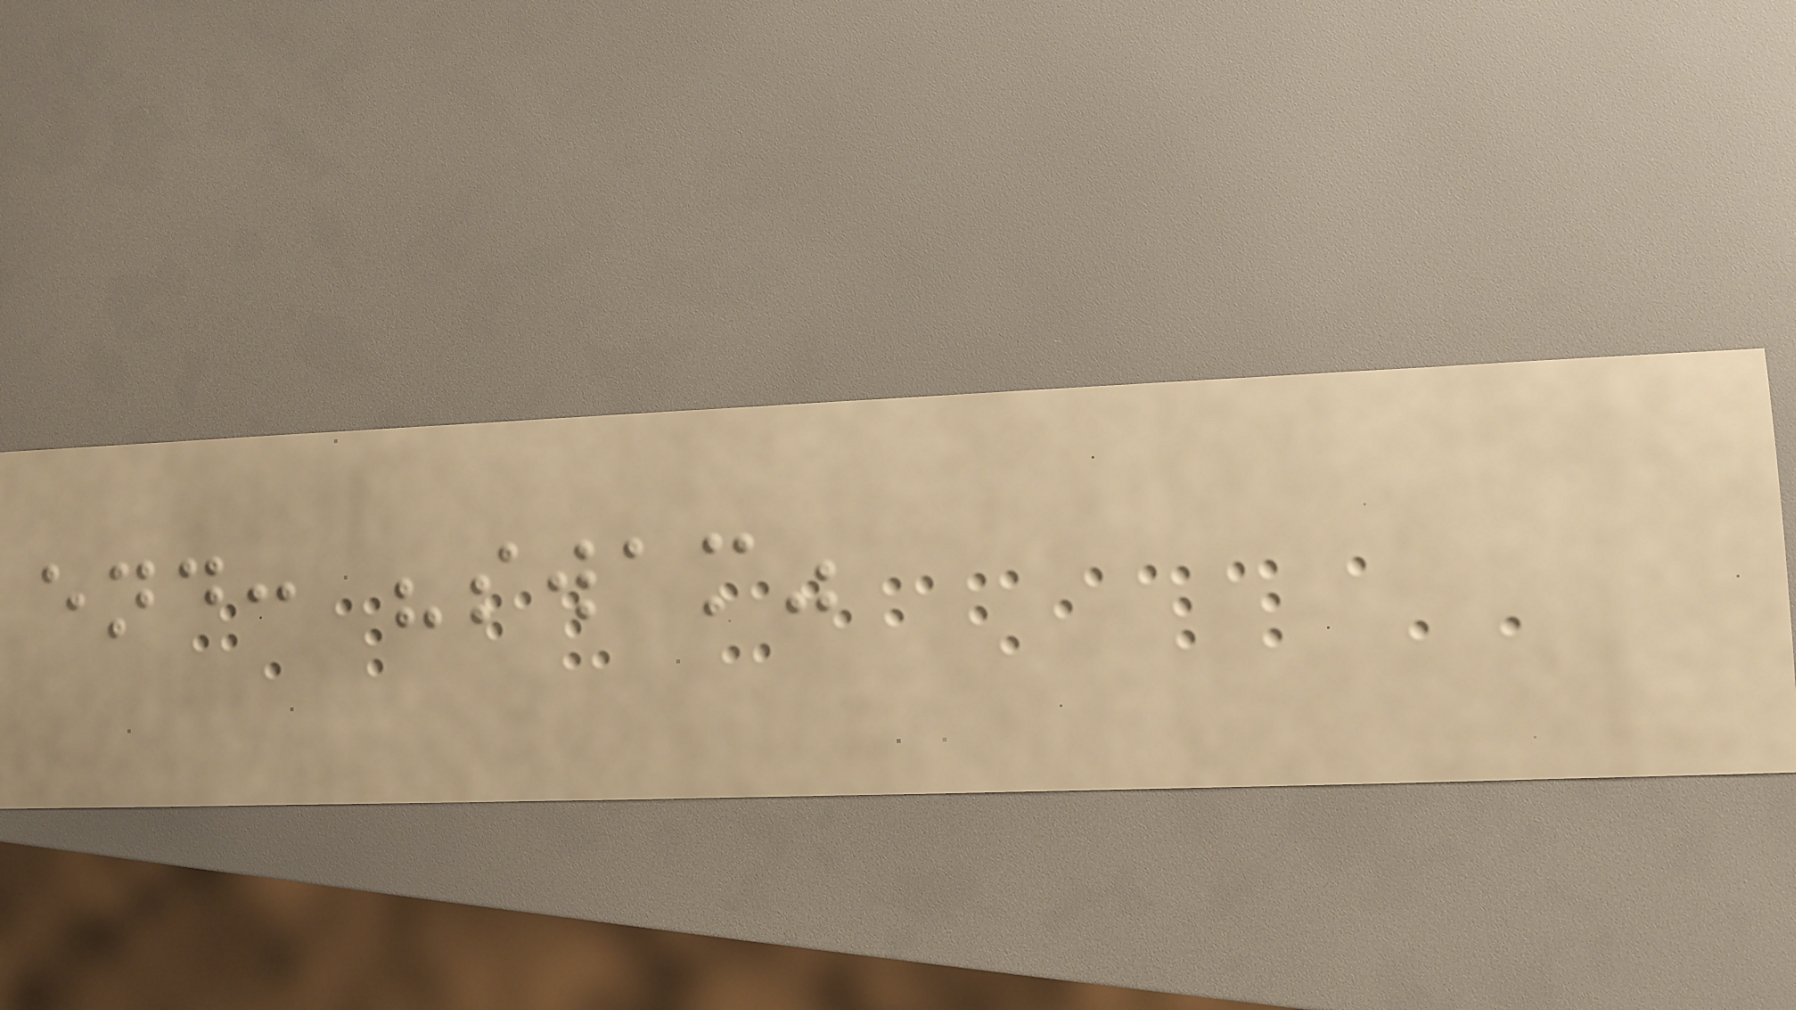end: "swam"
